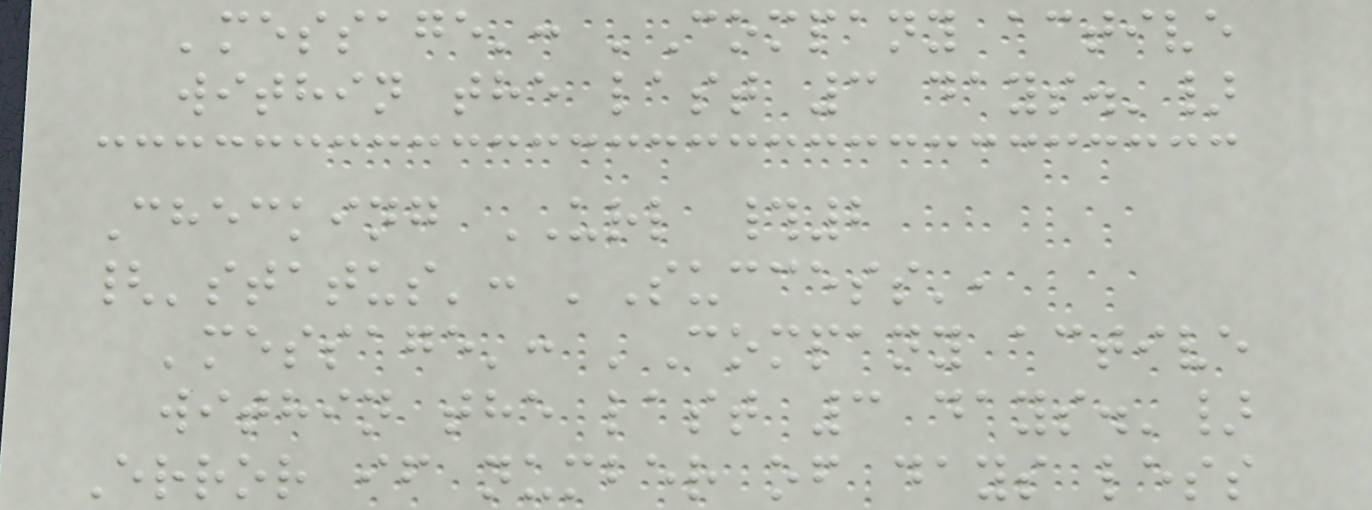'message': 'Company active
within the last 3 days.'}
Checking URL #2
{'status': 'Success',
'message': 'Company active
within the last 3 days.'}
Error if number of days less
